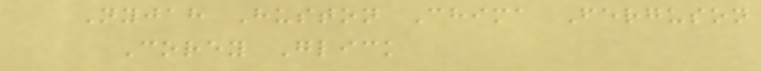Nyjah Huston Chima Ferguson
Corey Glick
